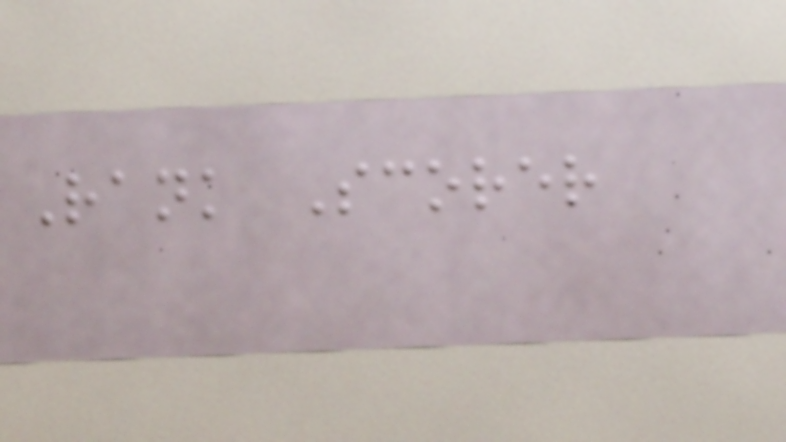Rank Scorer
